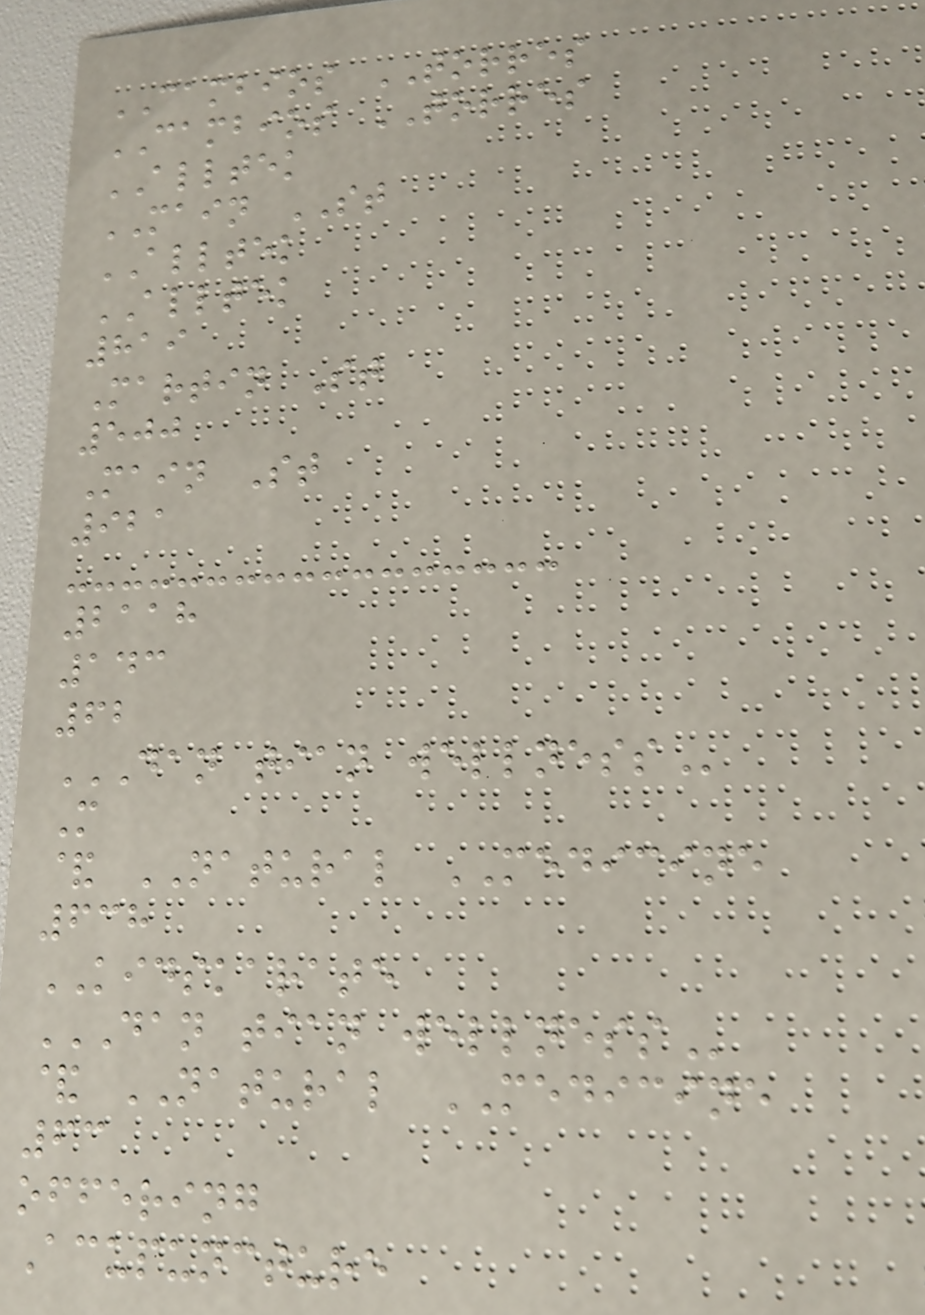CAMBIOS TORRES
CAMBIOS TORRES
ALLTEK
MAIN ST
ALLTEK
ALLTEK
819
Martin St
500
Main St
921
2118
143
62
DAN TIAN WELLNESS
M
& NATURAL MEDICINE
638
KIDSKARATE
DAN TIAN WELLNESS
& NATURAL MEDICINE
63
offering
Acupuncture
